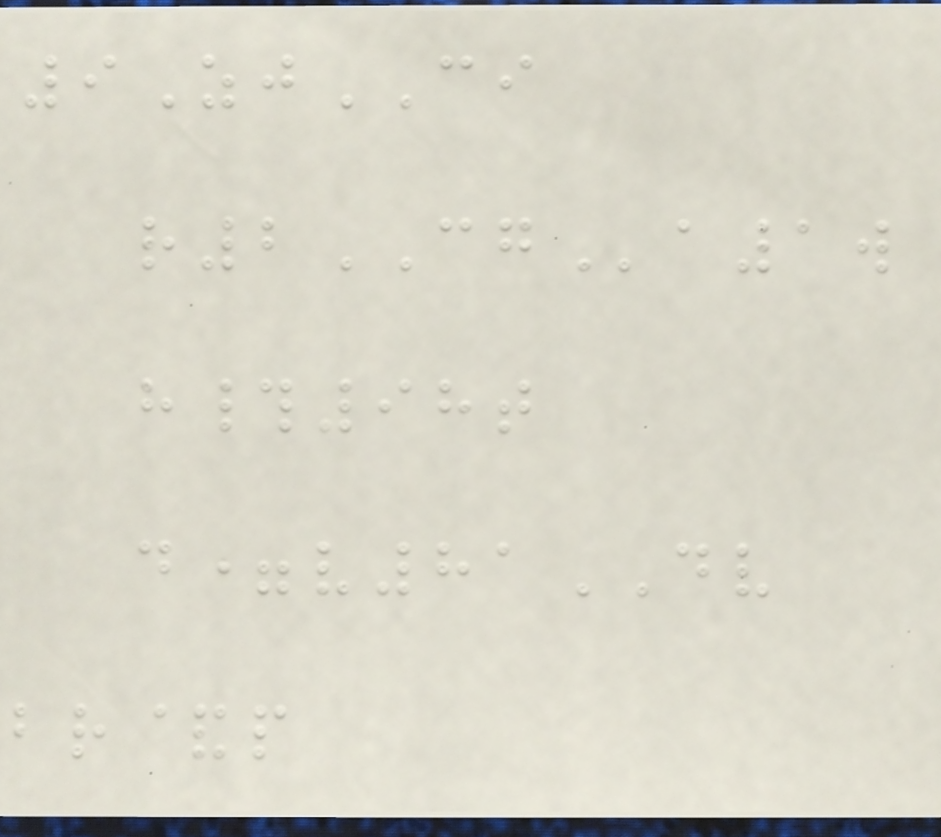9ZjCI
r2CGa1w
h#98t
d=v81DV
br&p
